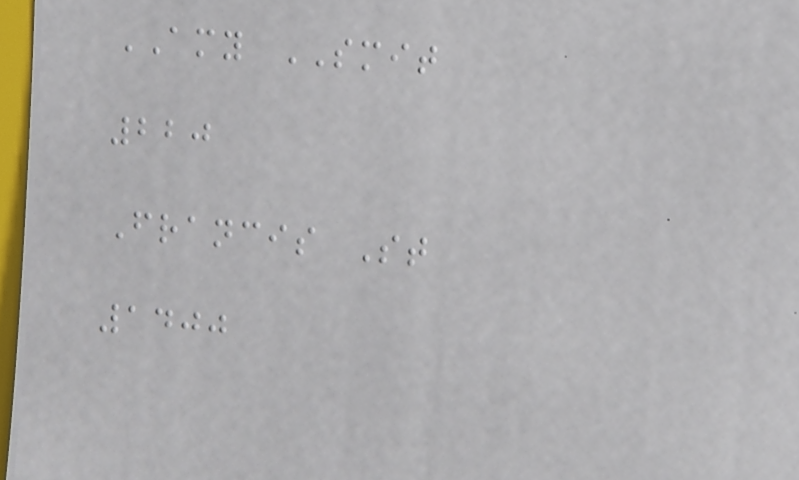AMY SMIT
220
Francis St
1400
